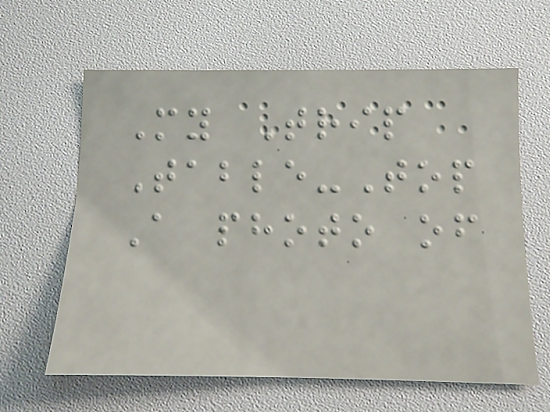My Trip
Table-Top
A photo of
